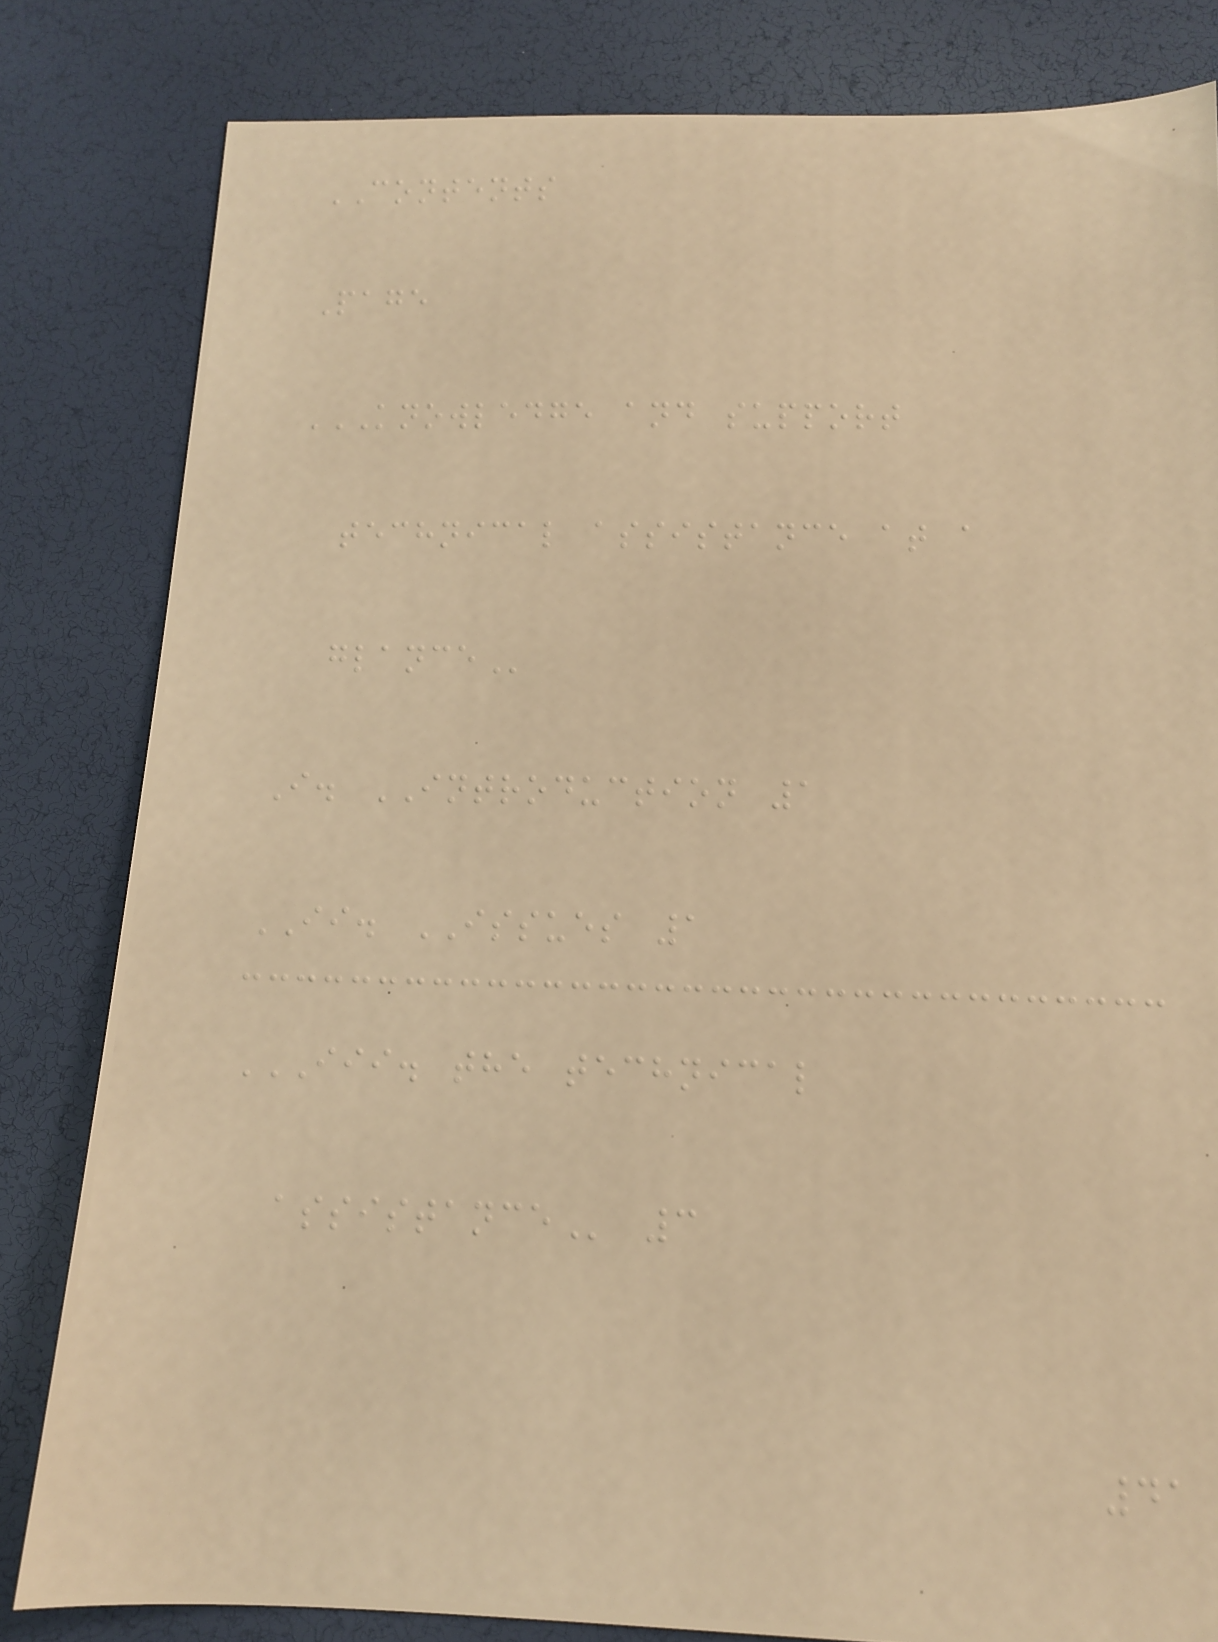CONTENTS
Page
KNOWLEDGE AND SUPPORT
TECHNICAL ASSISTANCE AT A
GLANCE
I. INTRODUCTION 1
II. ISSUES 1
III. THE TECHNICAL
ASSISTANCE 3
41
